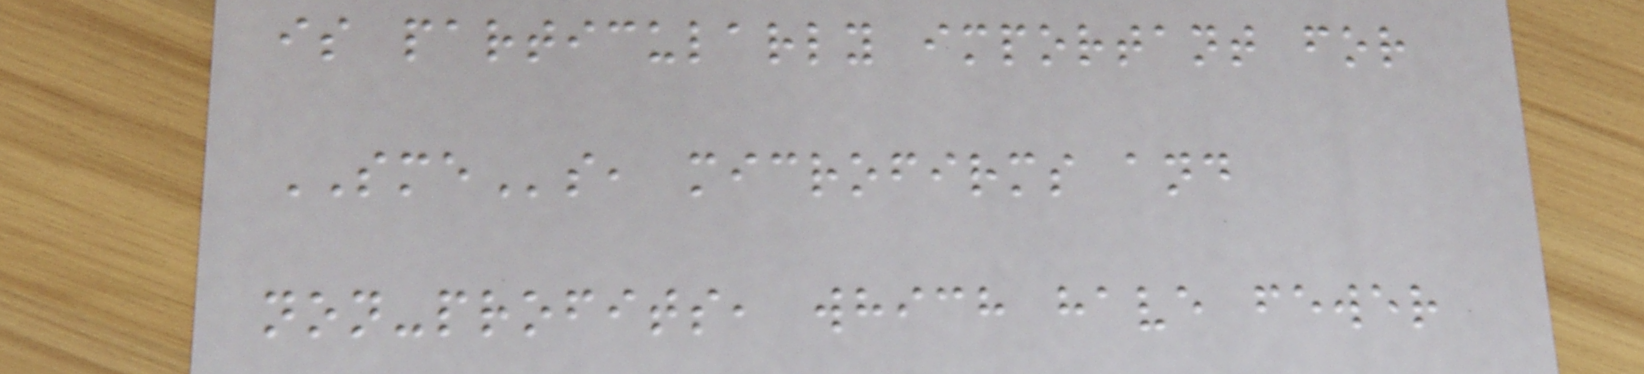is particularly important for
SMEs, microfirms and
non-profits, which have fewer
